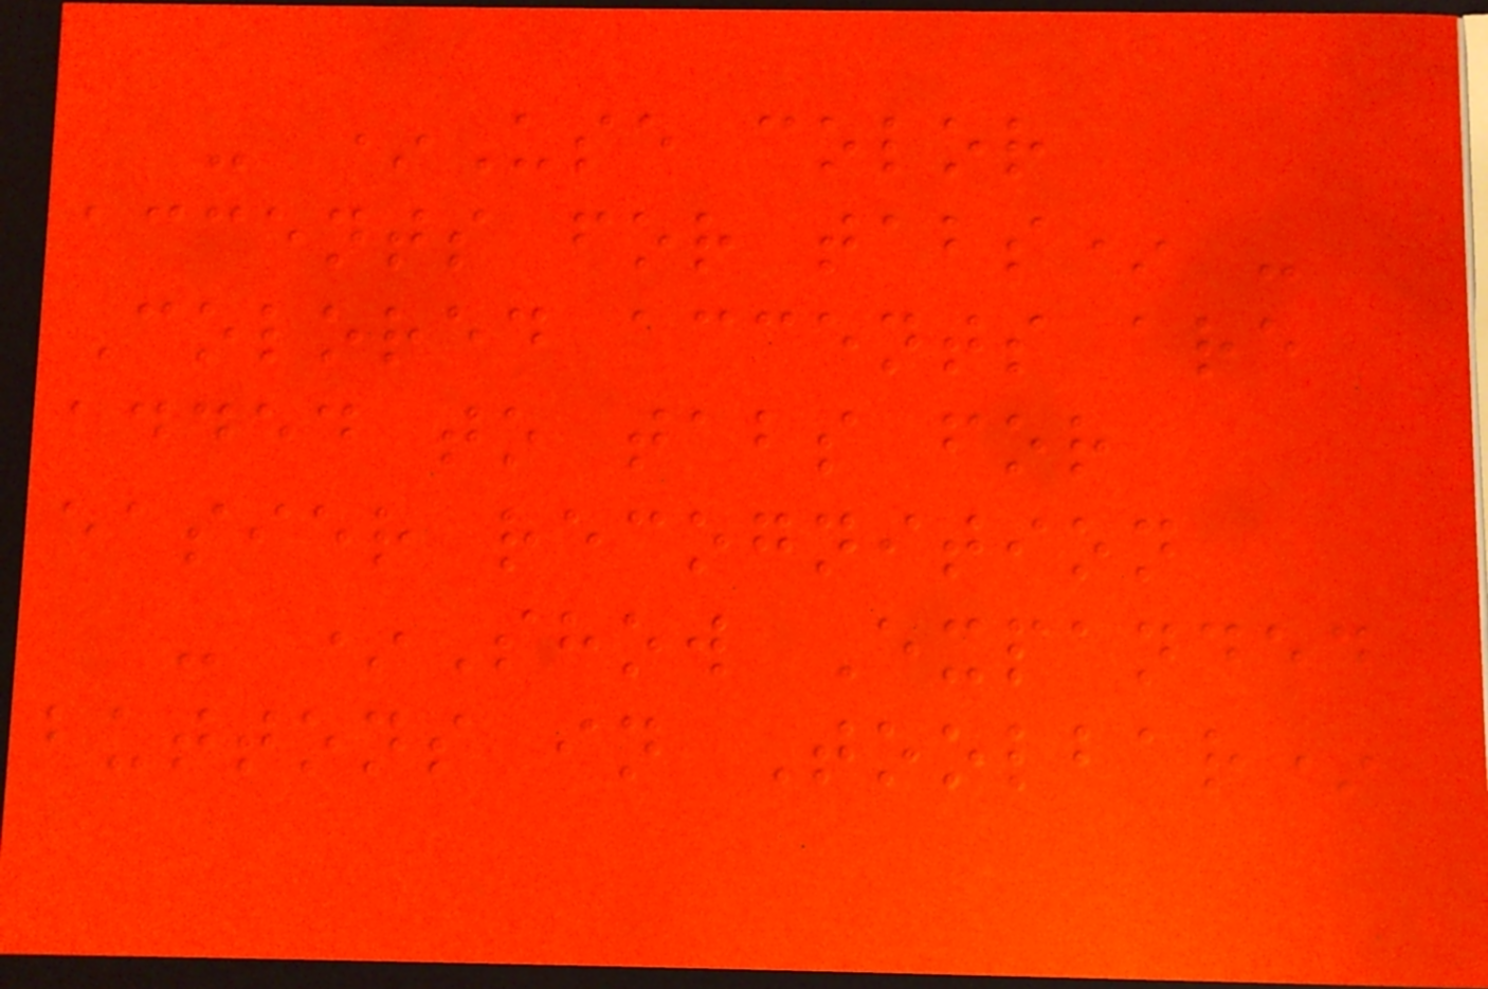- *Use color
accents for tabs* -
Colored accents are
added to tabs for
easier recognition
- *Show Expanded
buttons in Toolbar*
